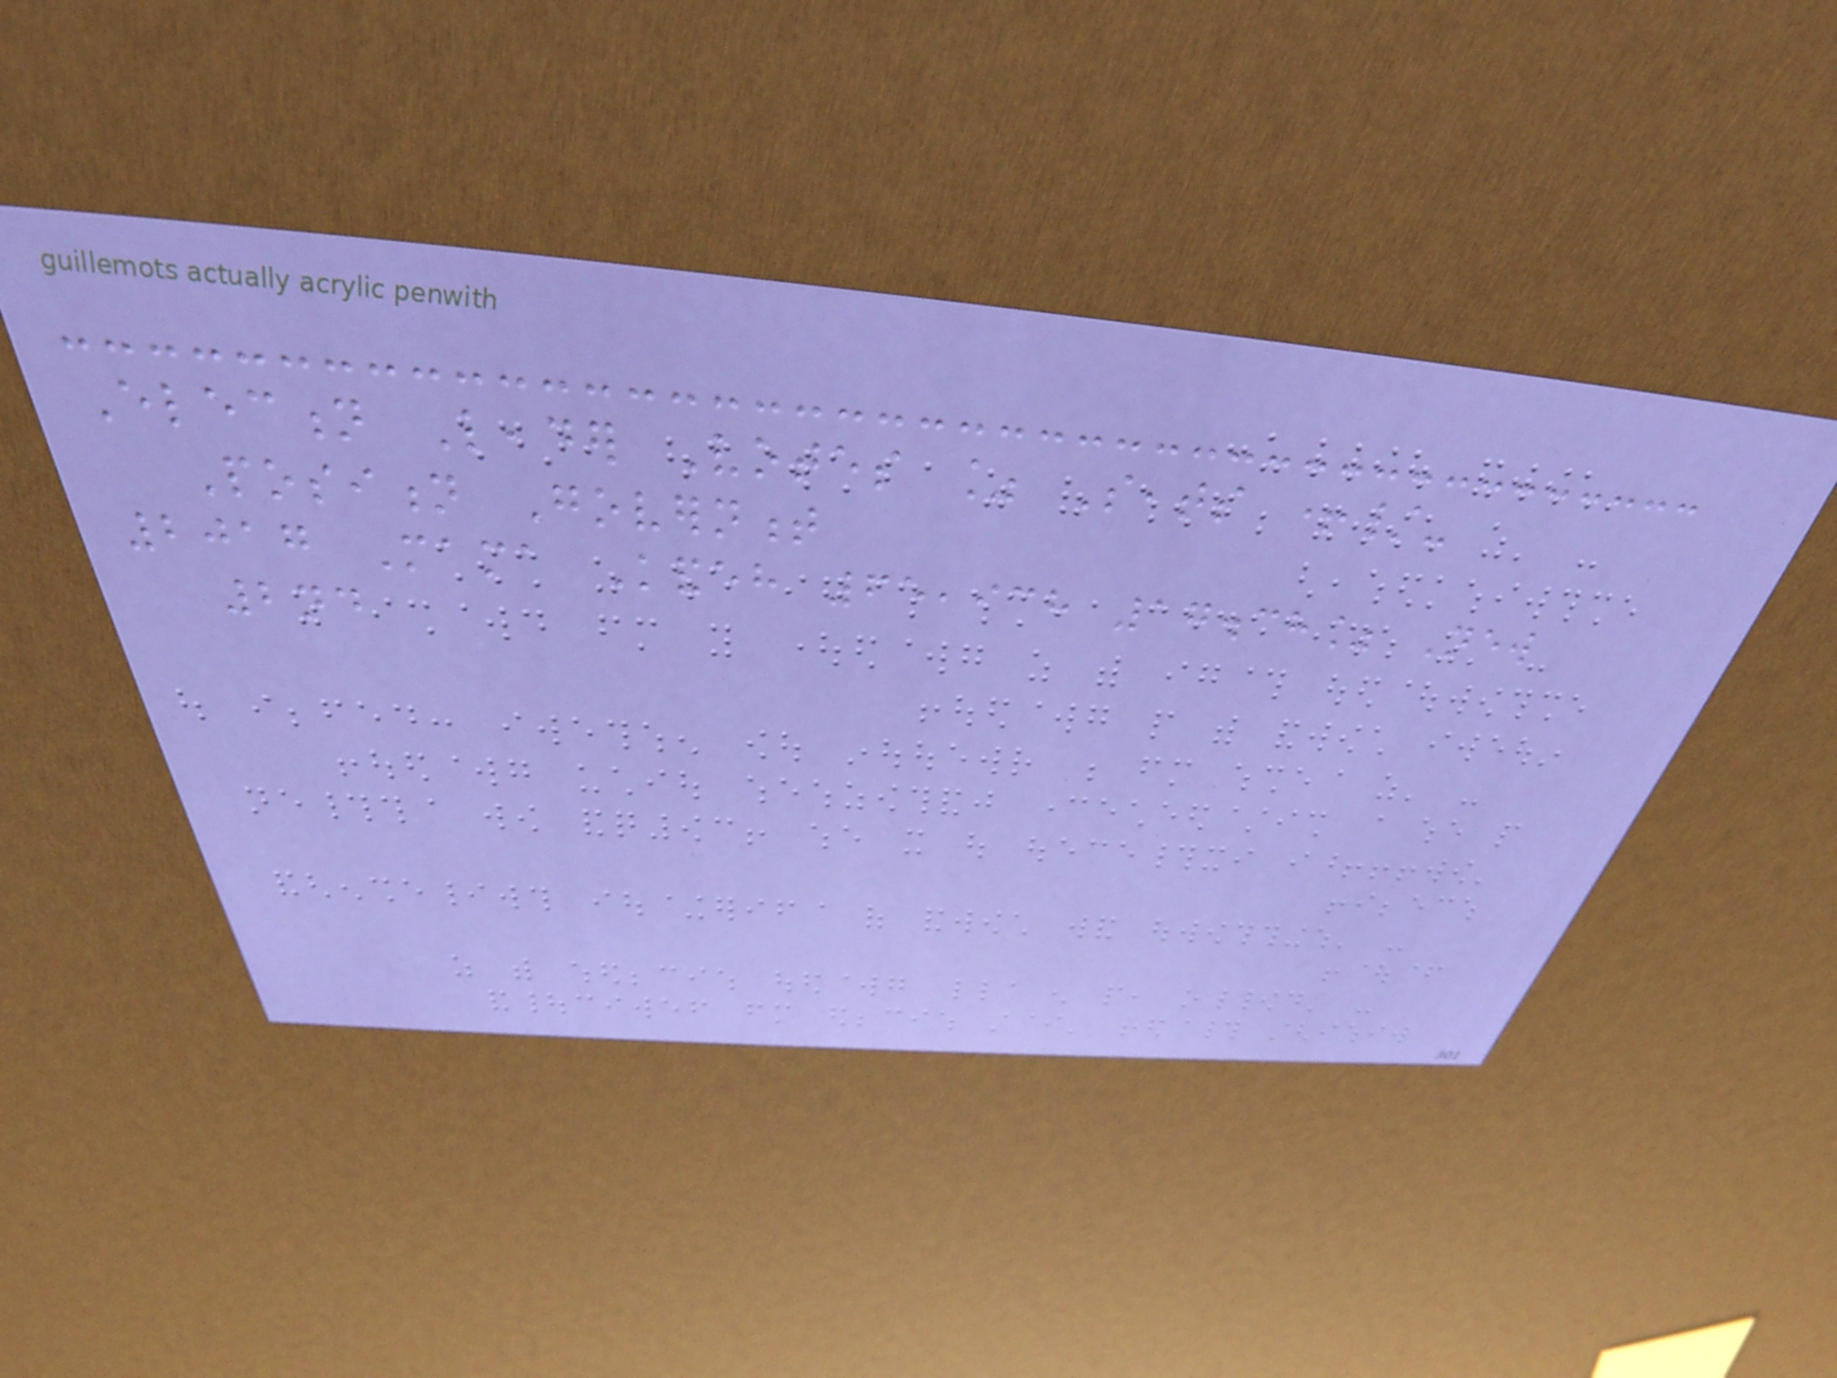Election Leader Votes % Seats +/-
Position Government
2017 Mama Kandeh 65,938 17.38% New
2nd
